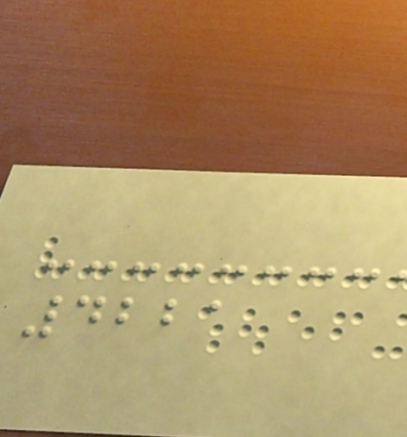4221
